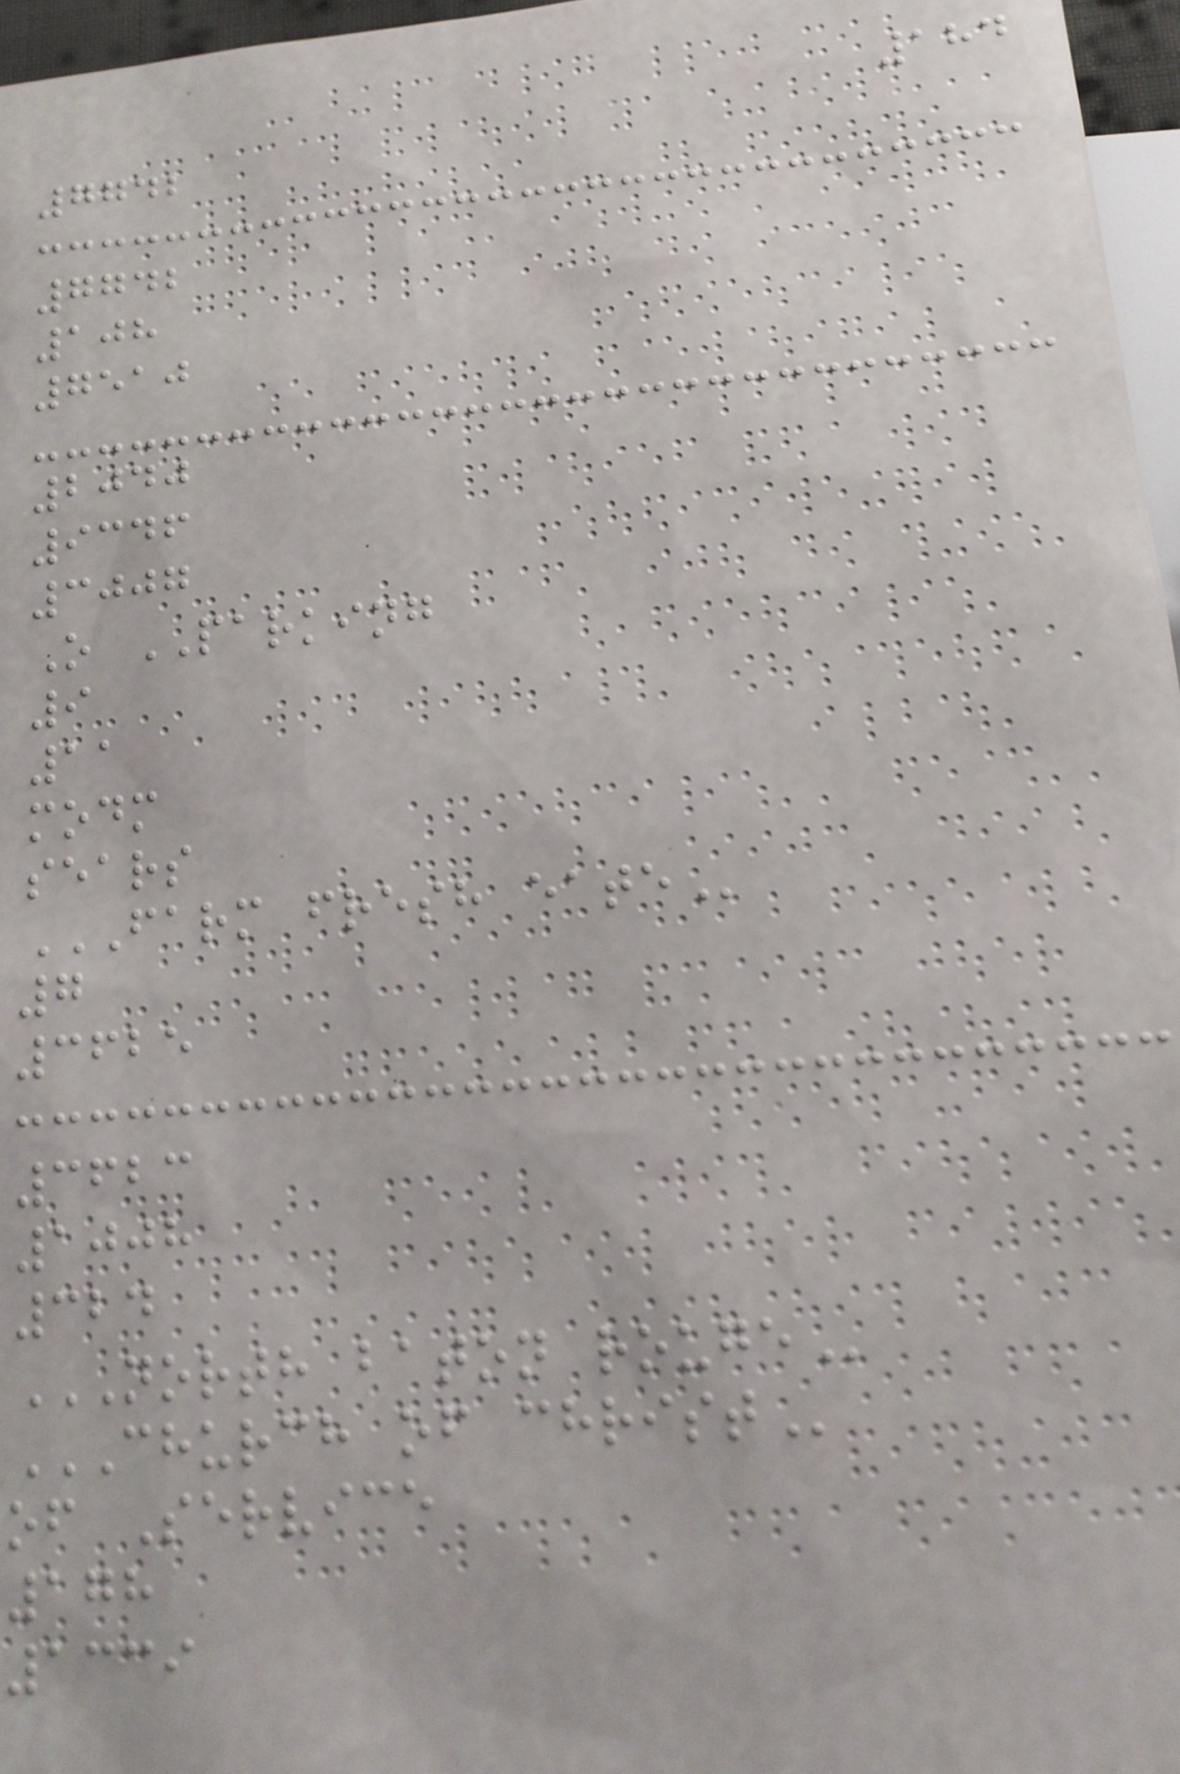184
7742
7742
108
7510
2040
9346
3007
O PARKING
9
11
modm
sears
FARM FRESH EATE
7
3625
3623
1008
324
NORTH BATON ROUGE
CHURCH OF CHRIST
of Service
178
1339
